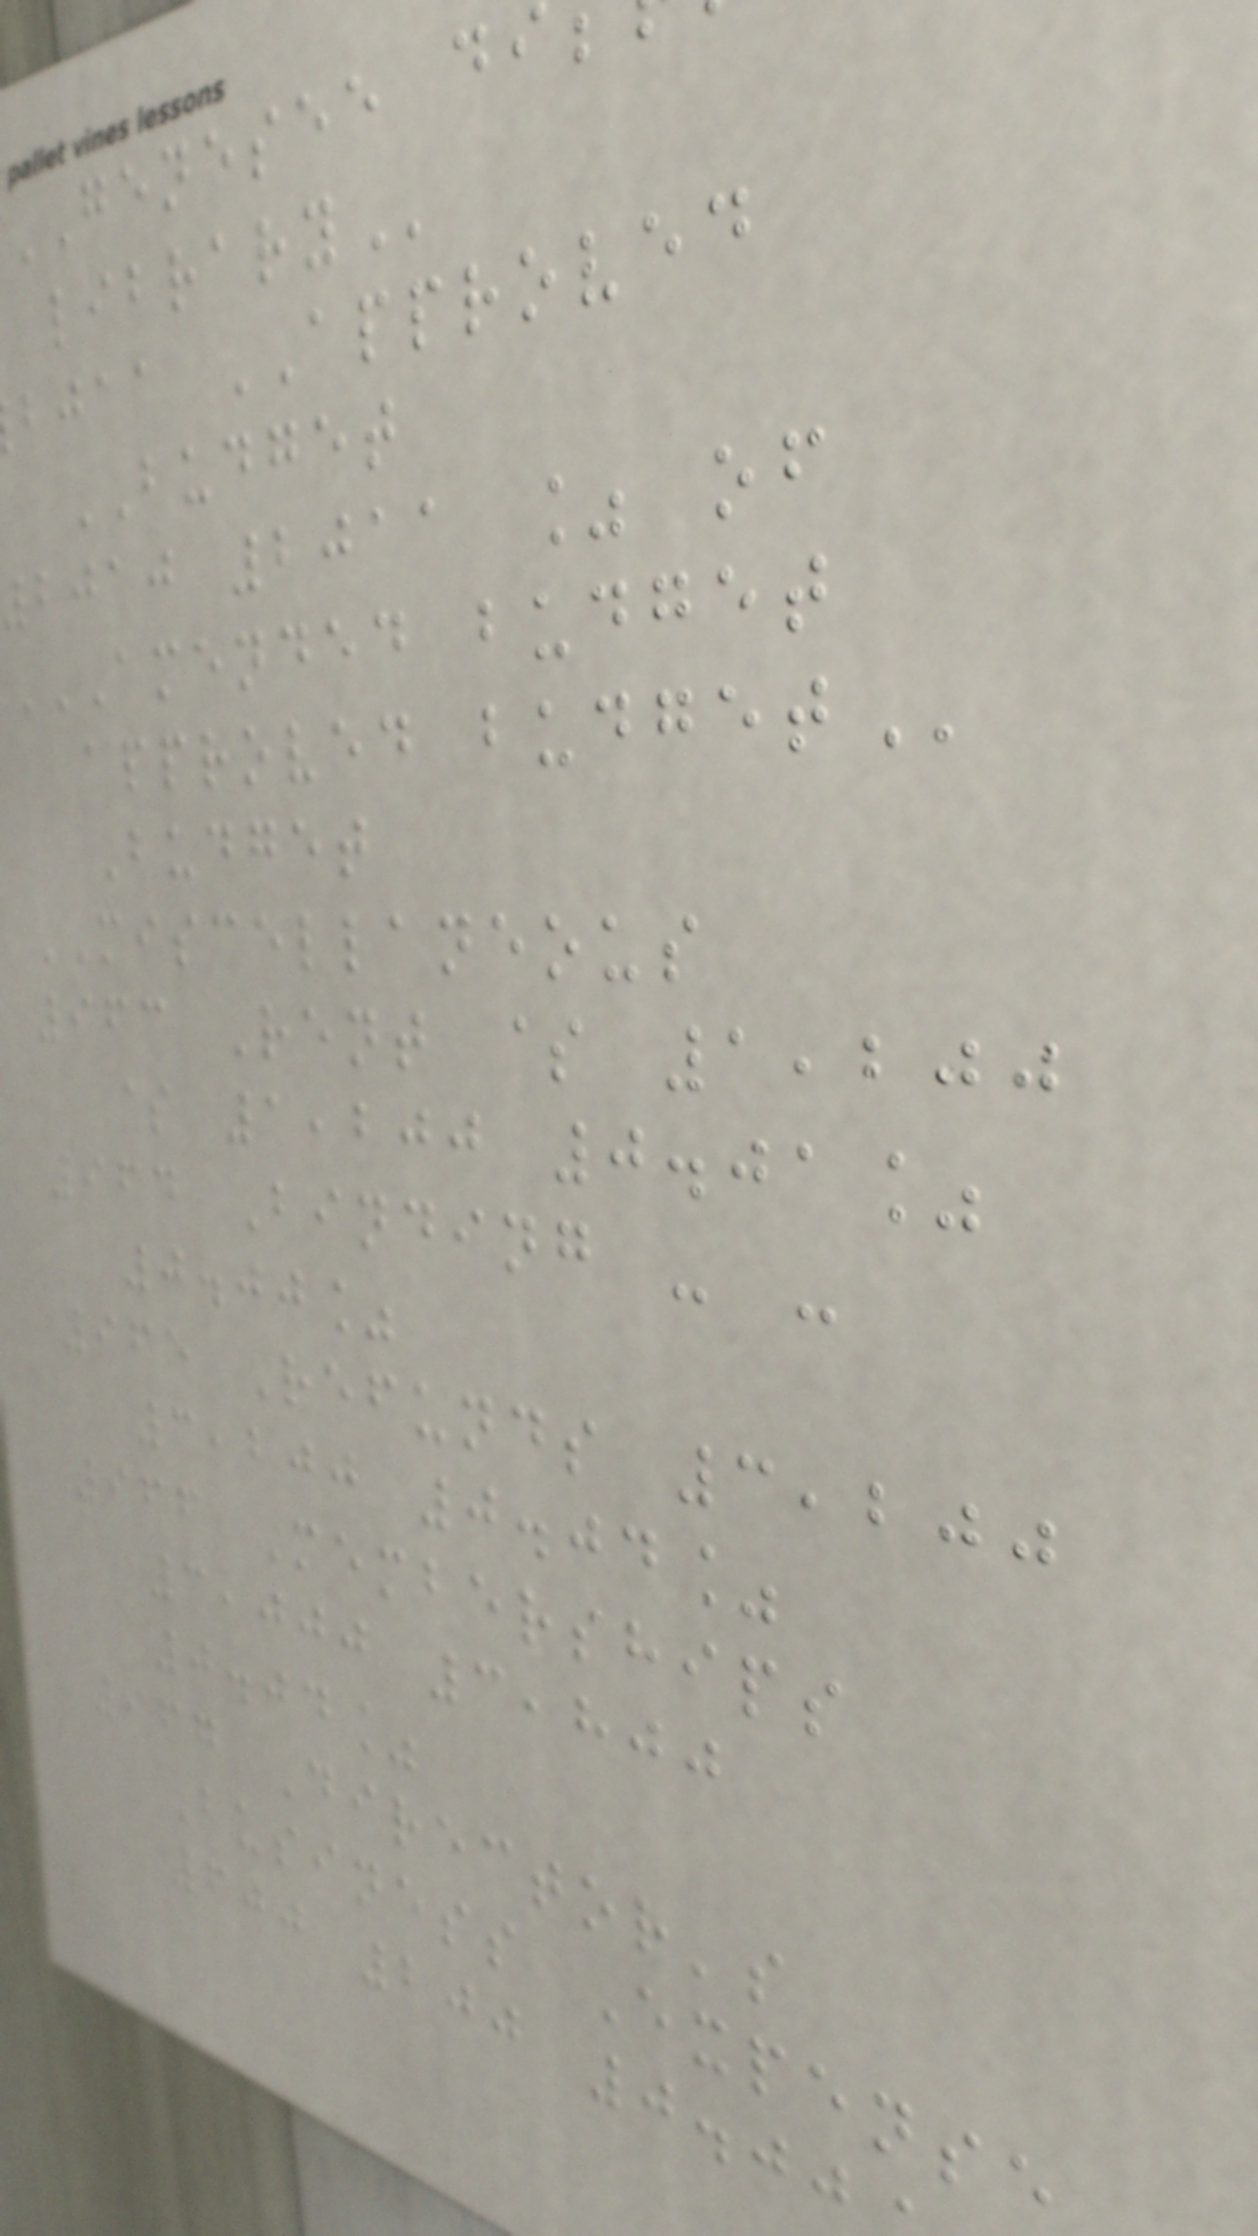GENESEE
bjaa APPROVED
BUDGET
2010 2011 % of
AMENDED BUDGET
approved
Budget
MISCELLANEOUS
963 Rent $ 1,200
$ 1,200 0.01%
964 Binding - -
0.00%
965 Refunds 3,200
3,200 0.04%
966 Memberships
3,000 3,800
0.04%
967 Director's
Business Expense
600 200 0.00
